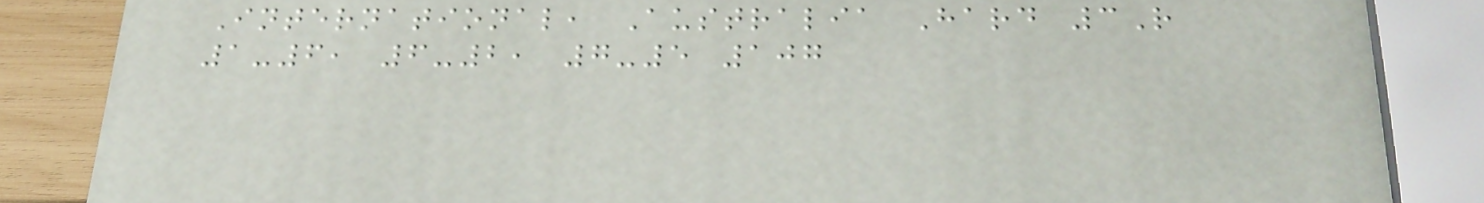International, Australia Hard 3R
1-6, 6-2, 7-5 107
